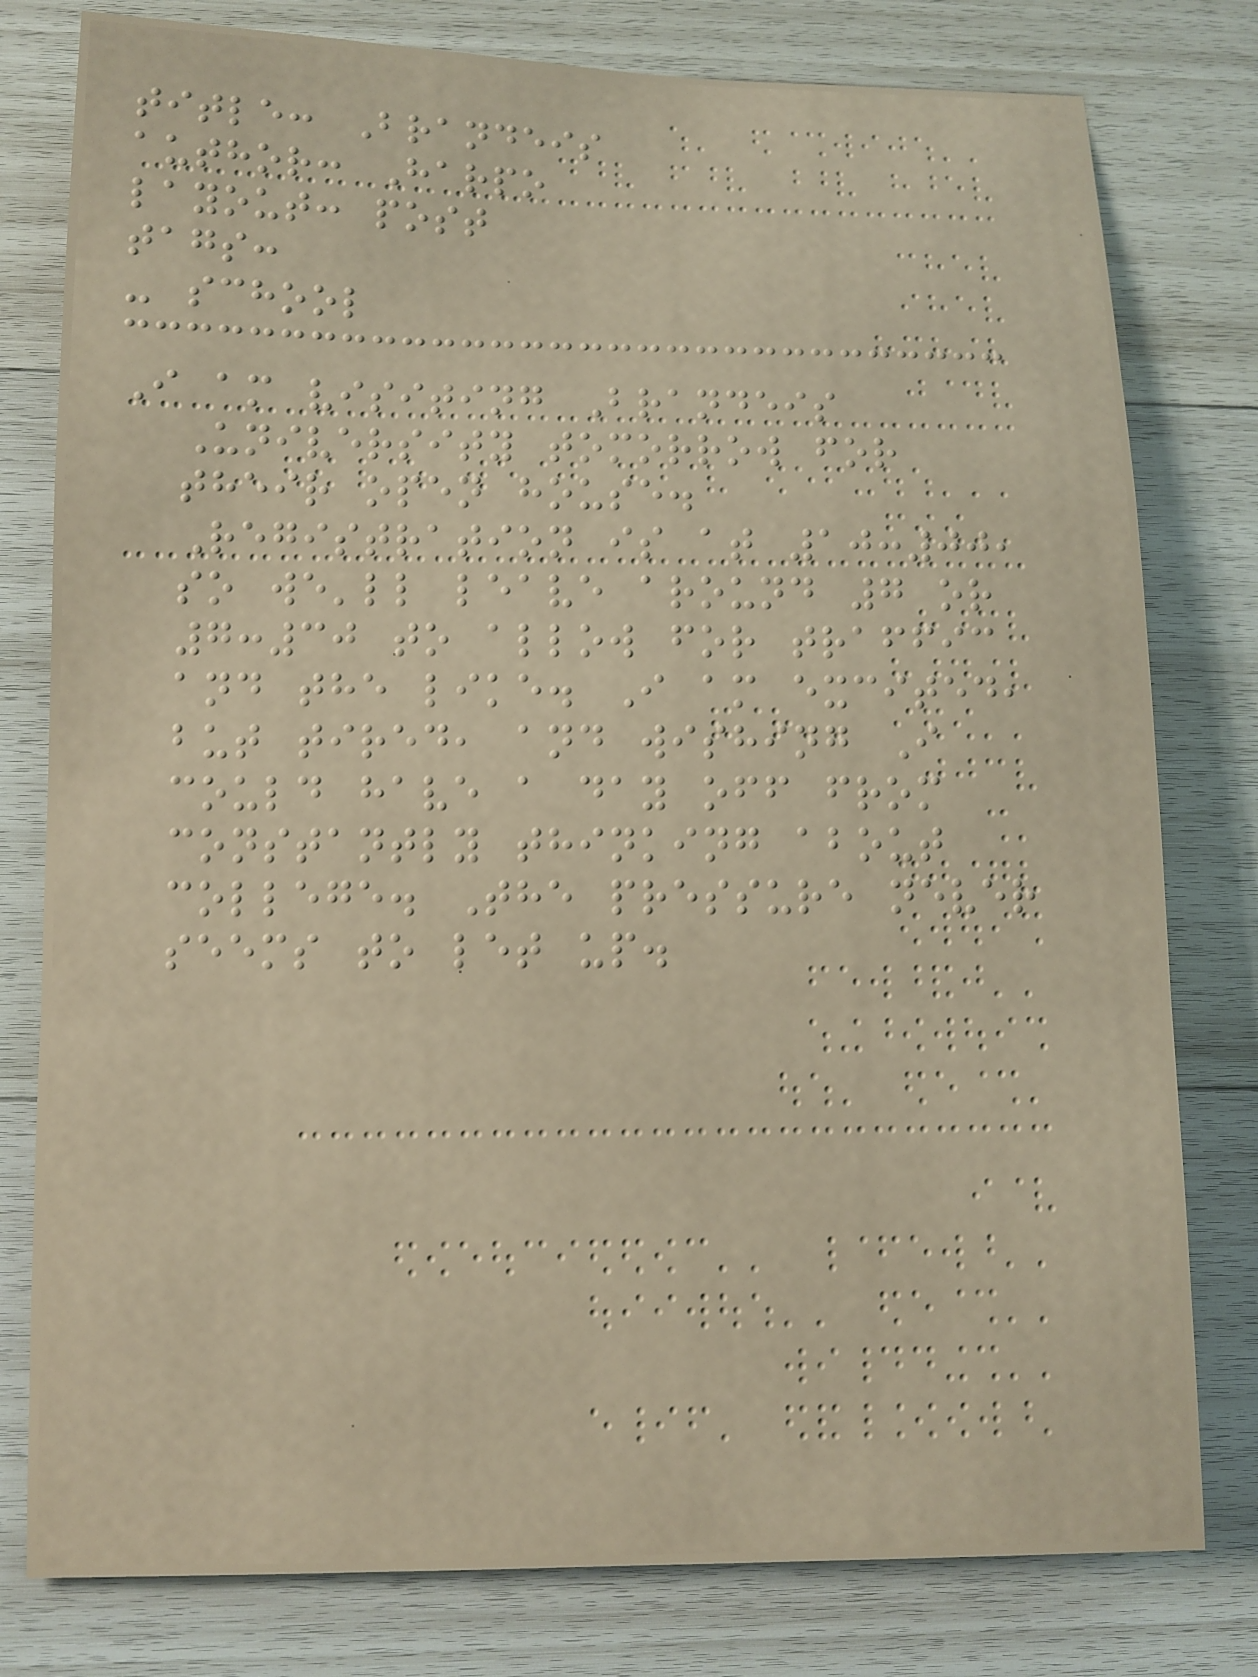title: Brandeis
author: Harpo
layout: post
tags:
- school
I am visiting Brandeis
University tomorrow for
their open house.
Registration is at 10:00,
so we'll leave around 7 or
7:30 to allow for traffic
and the like. I am excited,
but tired, and wishing I
could have a day off from
constantly thinking about
college. The pressure never
seems to let up.
